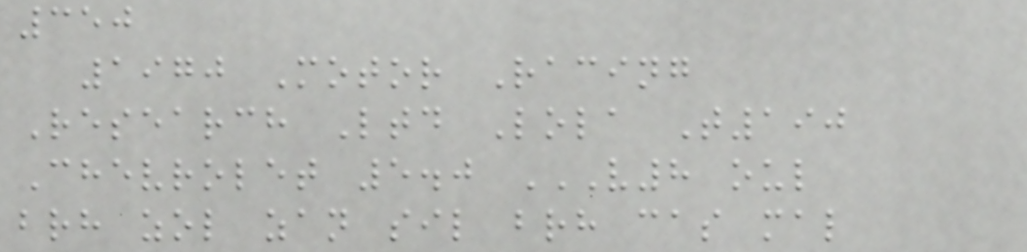350
1970 Motor Racing
Research Ltd Lola T190
Chevrolet 5.0 V8 OUL
BRH ZOL ZAN SIL BRH CAS MAL
